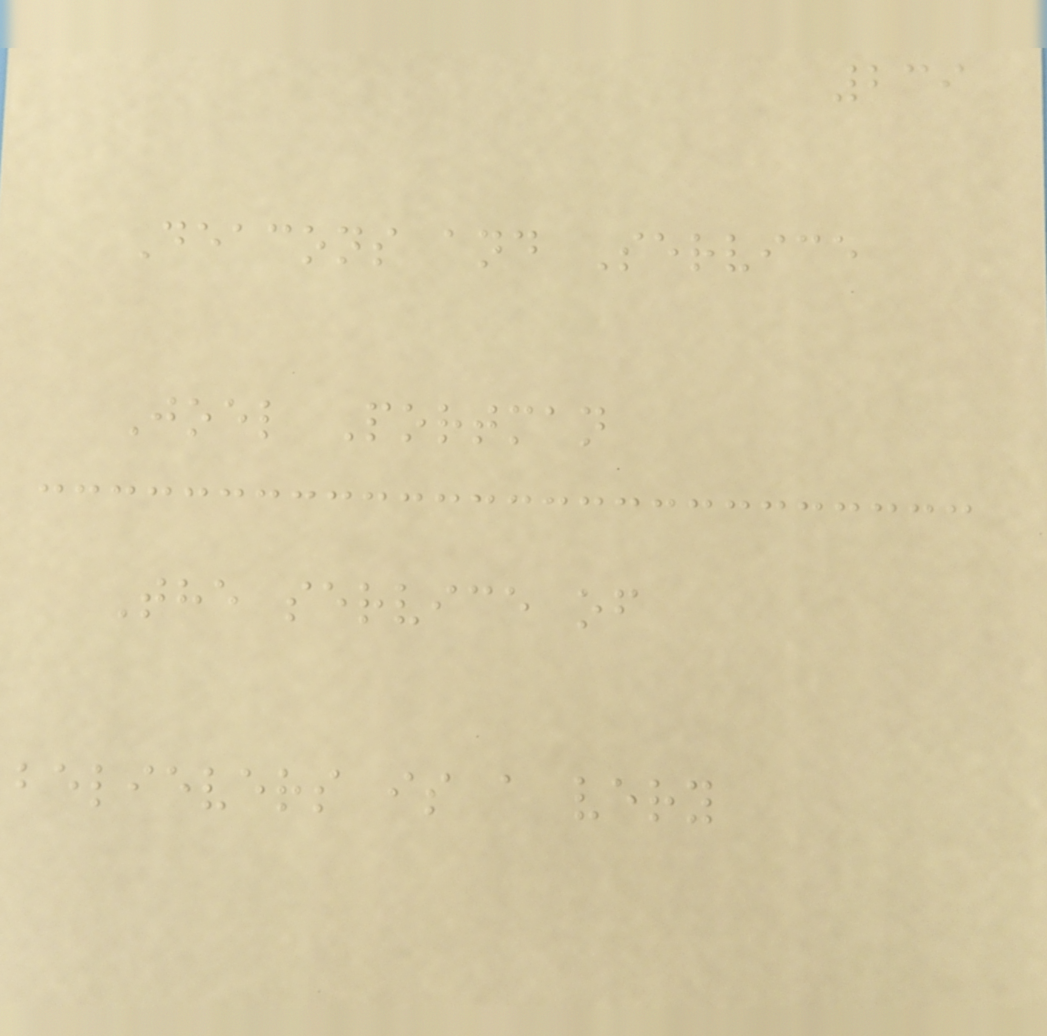239
Deacons and Service
Joel Portman
The service of
believers is a very
